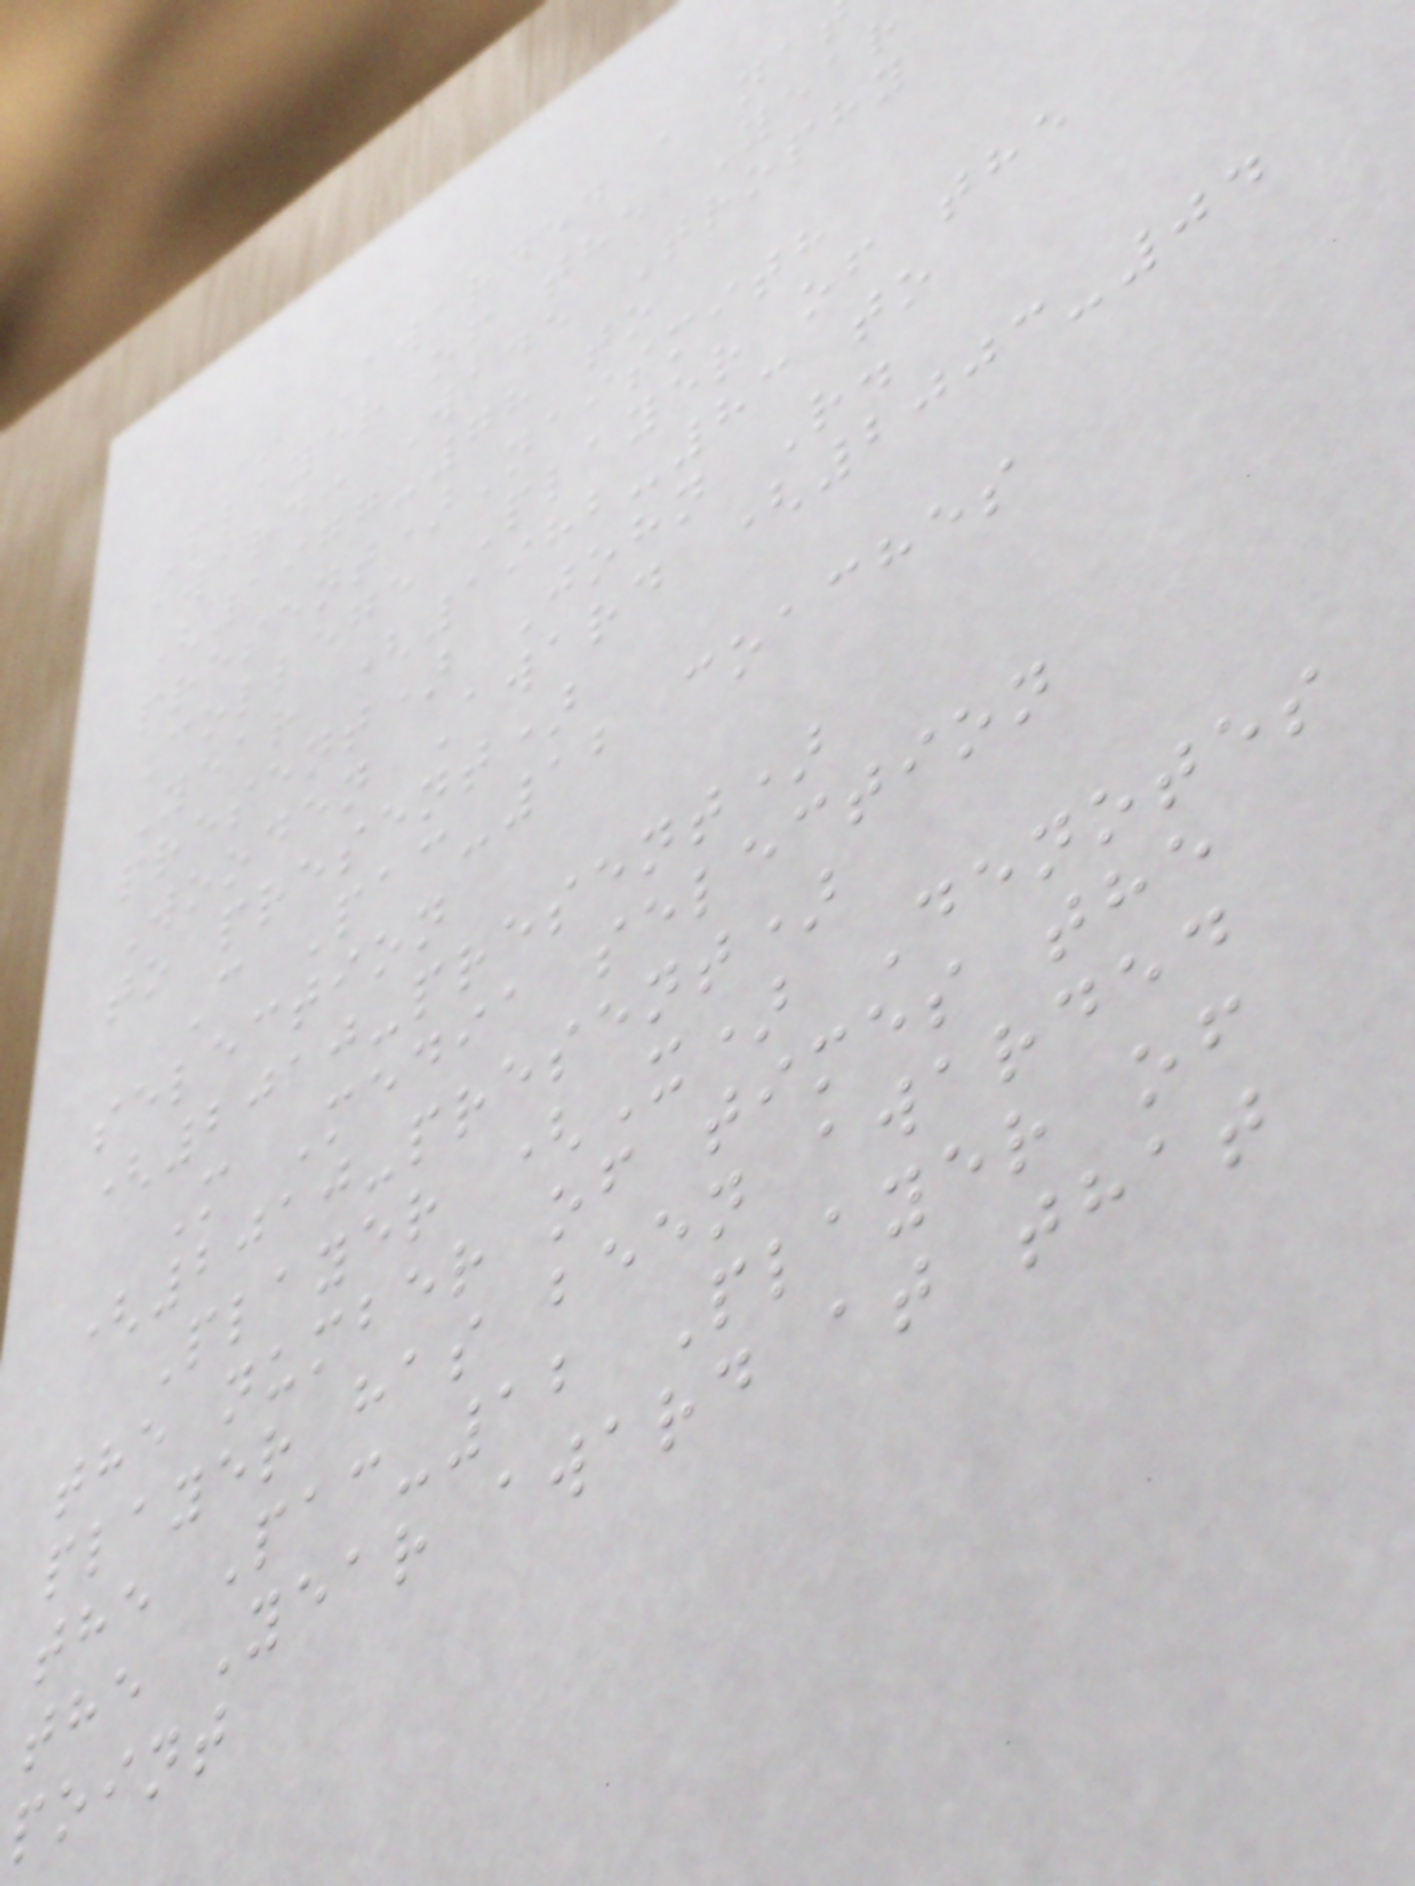* Awarded a na
Player of the Year
award: Wade Trophy
(1977-78 to
present)Naismith
College Player of the
Year (1982-83 to
present) John R.
Wooden Award (2003-04
to present)
C Pac-12 coaches
selection
(2010-present)
M Media selection
(2010-present)
Player (X) Denotes
the number of times the
player has been awarded
the Pac-12 Player of
the Year award at that
point
